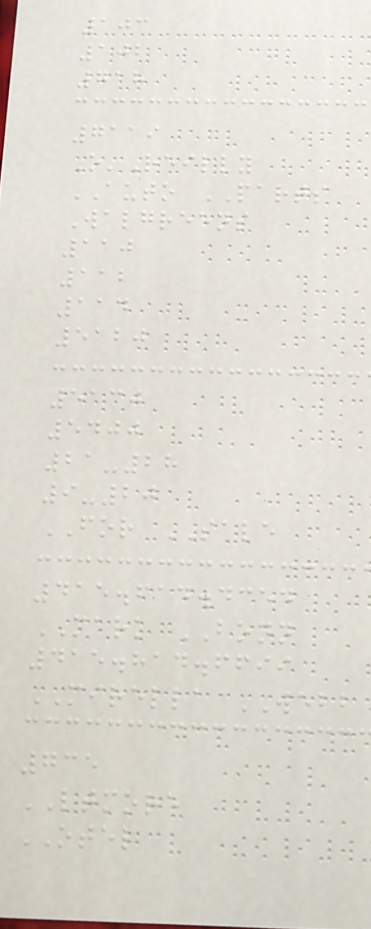103
102
718
7119
O'Reilly
AUTO PARTS
Walgreens
110
112
114
5120
5130
5400
21-28
9-20
FOR SALE
415.614.4354
MARK BONN
415.814.6699
MIRELLA WEBB
735
LTMORE
OTEL
